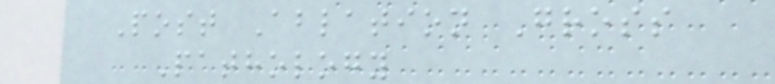Post Ablation Gross
Pathology
